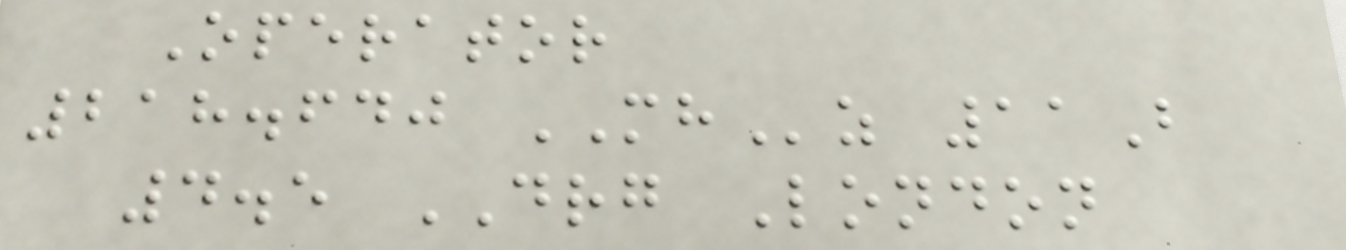Operator
218.640 MHz 11B
4.5 DRG London
